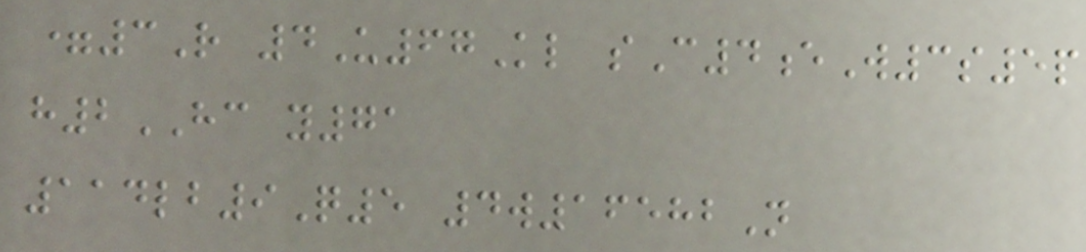=3R 4U67Kl sC4eW3s5p
h2HC y71
114lb9Q5 4w16582N
